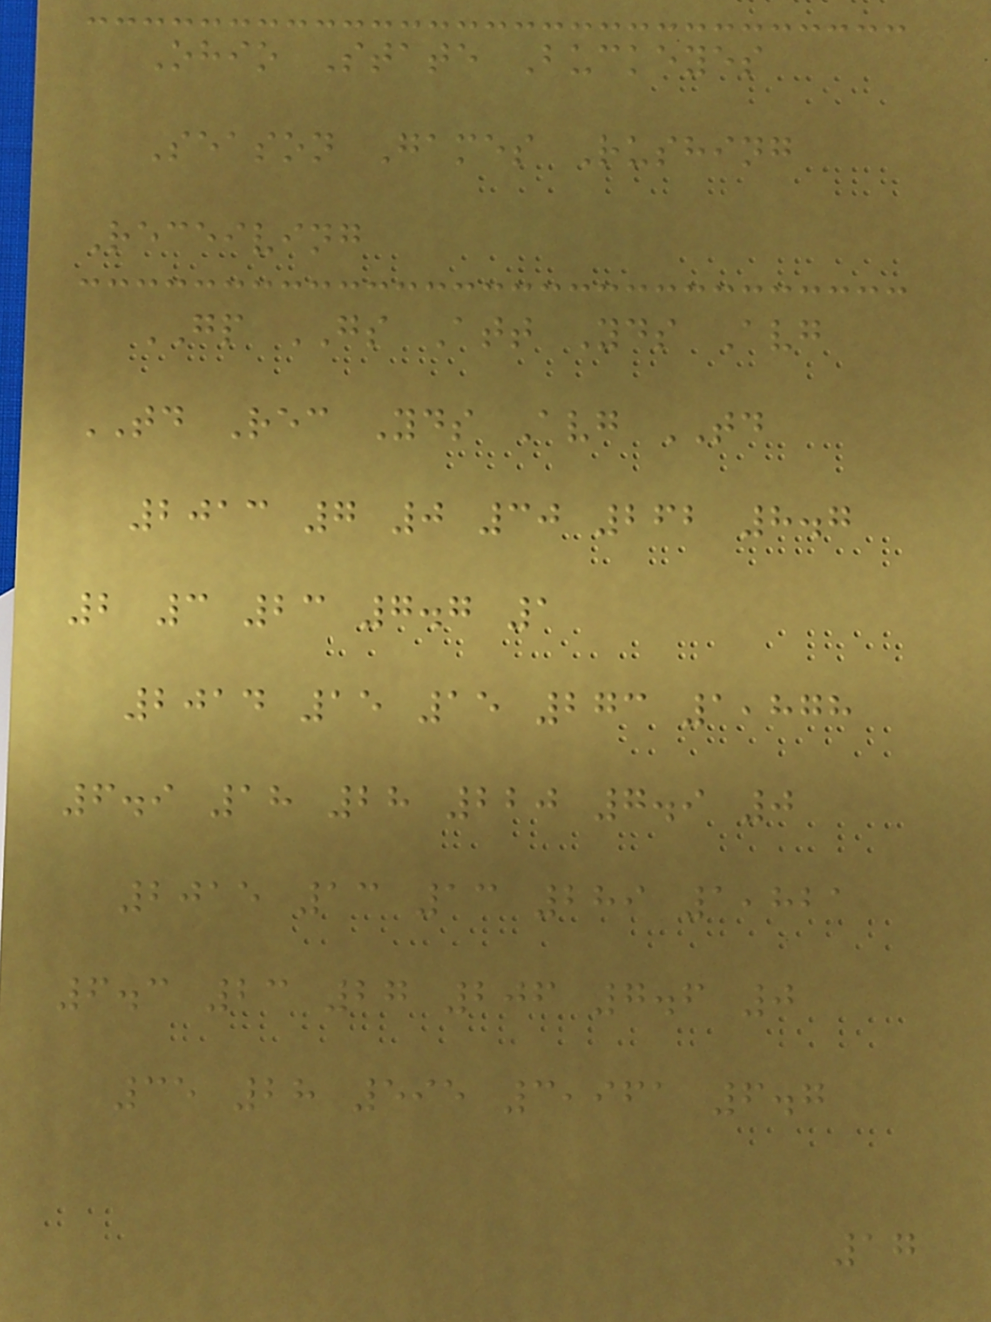Ohio State Buckeyes
Season Games Rushing
Receiving
GP GS Att Yds Avg
TD Rec Yds Avg TD
2013 7 0 30 262 8.7
2 3 23 7.7 1
2014 15 15 273 1,878
6.9 18 28 220 7.9 0
2015 13 13 289 1,821
6.3 23 27 206 7.6 0
35 28 595 3,961 6.7
17
